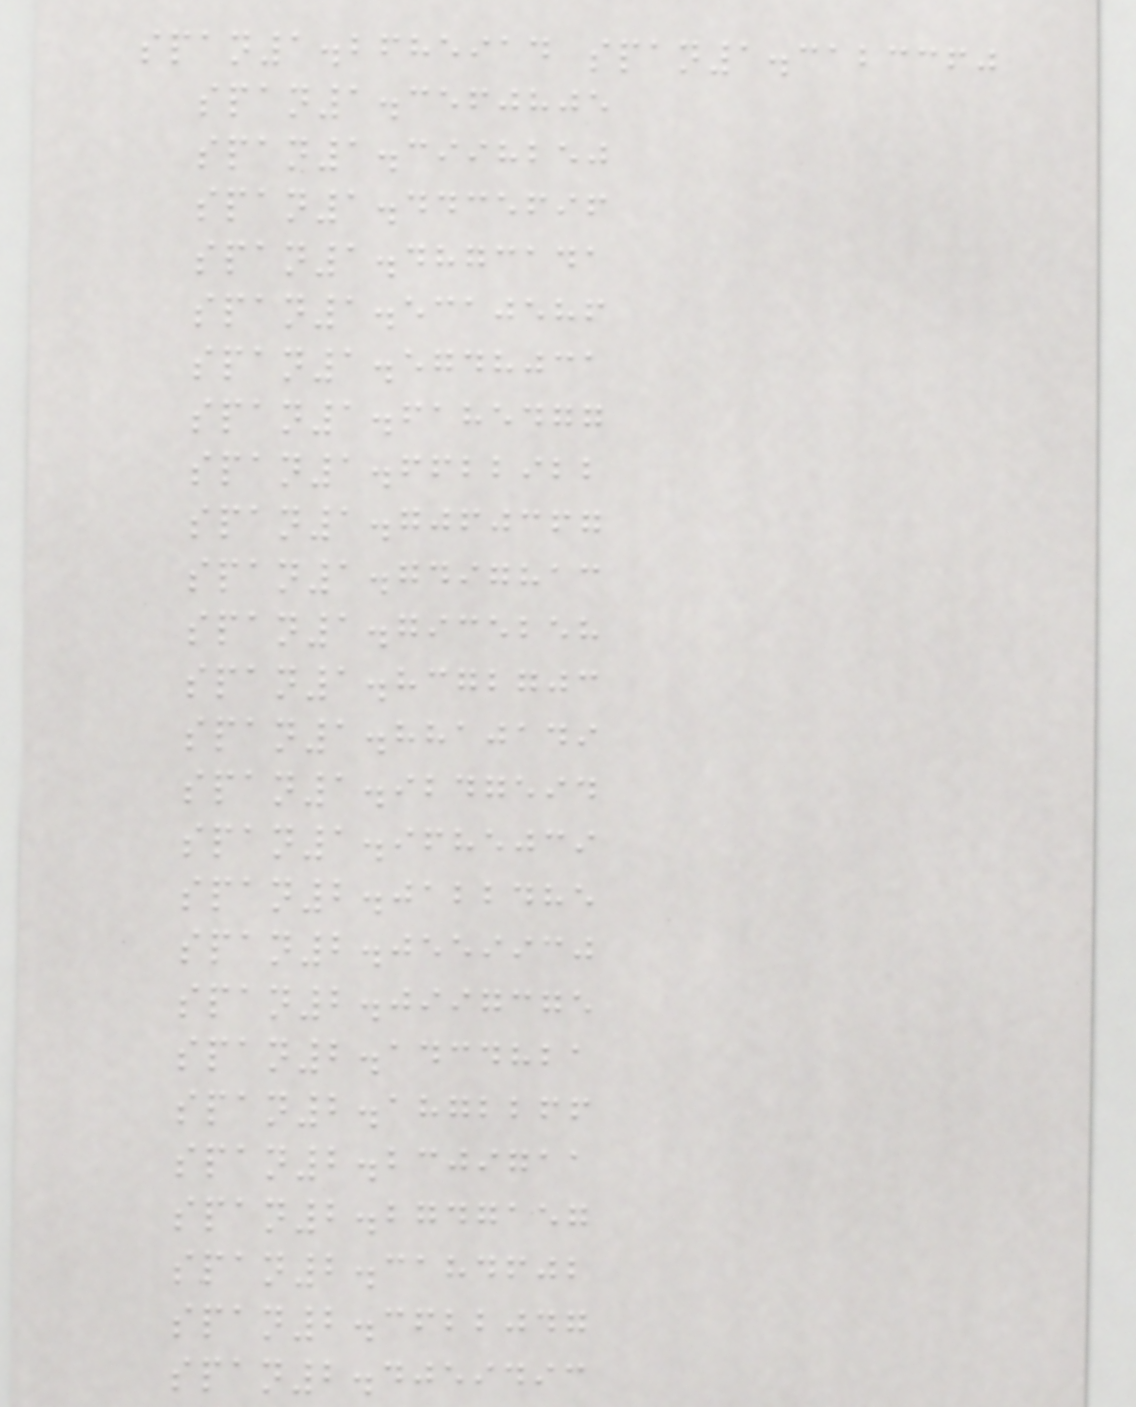span1.2685914 span1.3123360
span1.3560805
span1.3998250
span1.4435696
span1.4873141
span1.5310586
span1.5748031
span1.6185477
span1.6622922
span1.7060367
span1.7497813
span1.7935258
span1.8372703
span1.8810149
span1.9247594
span1.9685039
span2.0122485
span2.0559930
span2.0997375
span2.1434821
span2.1872266
span2.2309711
span2.2747157
span2.3184602
span2.3622047
span2.4059493
